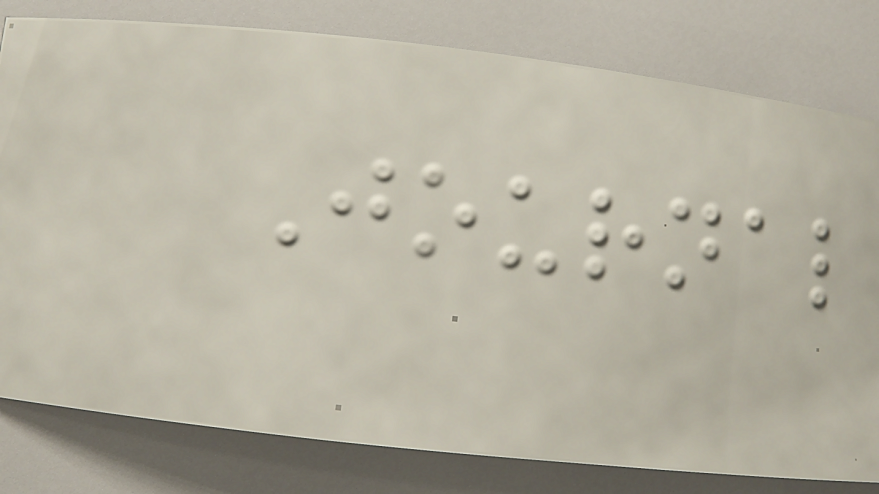Journal
